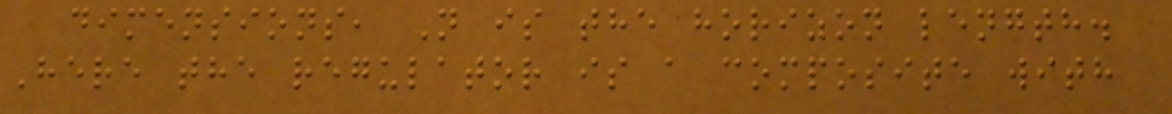dimensions, N is the horizon length.
Here the regulator is a composite with
